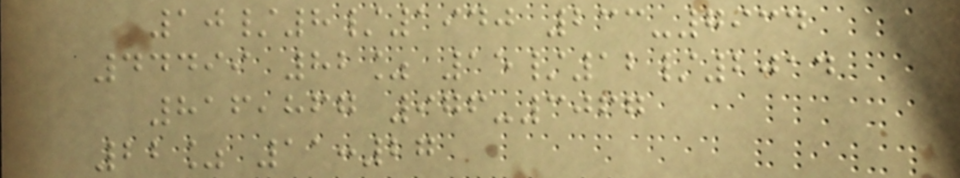10/8/1940 233-7934
44499 82% 15/12/2014
816,867 976-3067
22% 11:27
